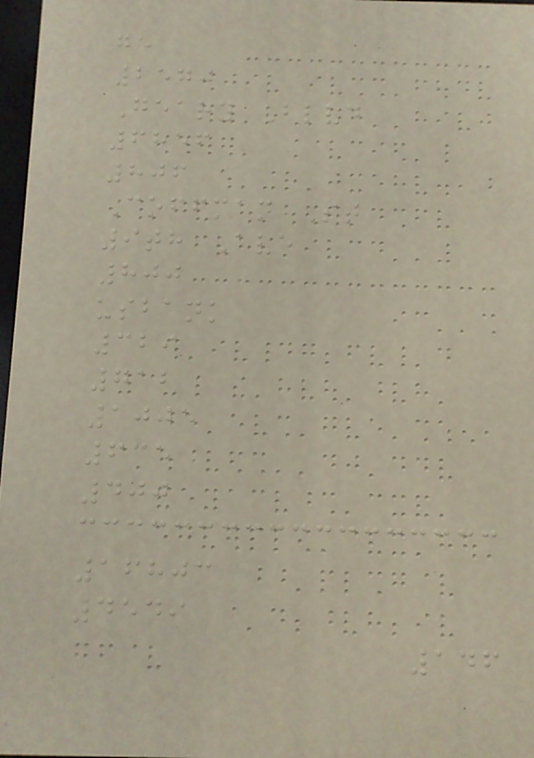ge
2570
Geary Blvd
6856
806
Coffman St
9th Ave
800
usbank
329
712
1005
635
400
16803
4549
146
